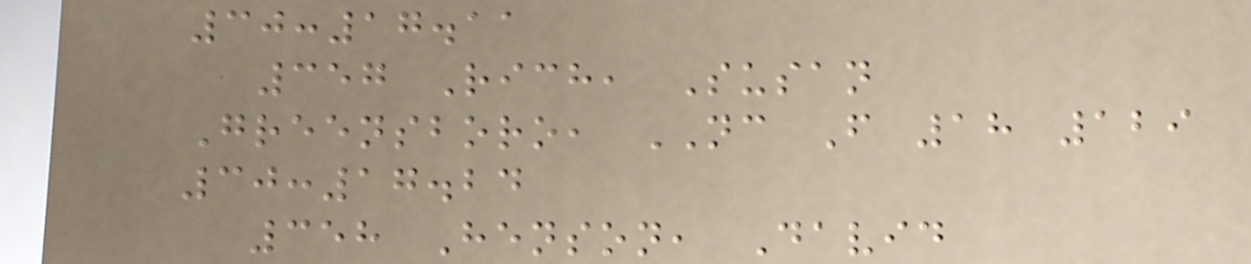30:17.11
357 Rich, Susan
Greensboro, NC F 18 129
30:17.24
358 Henson, David
